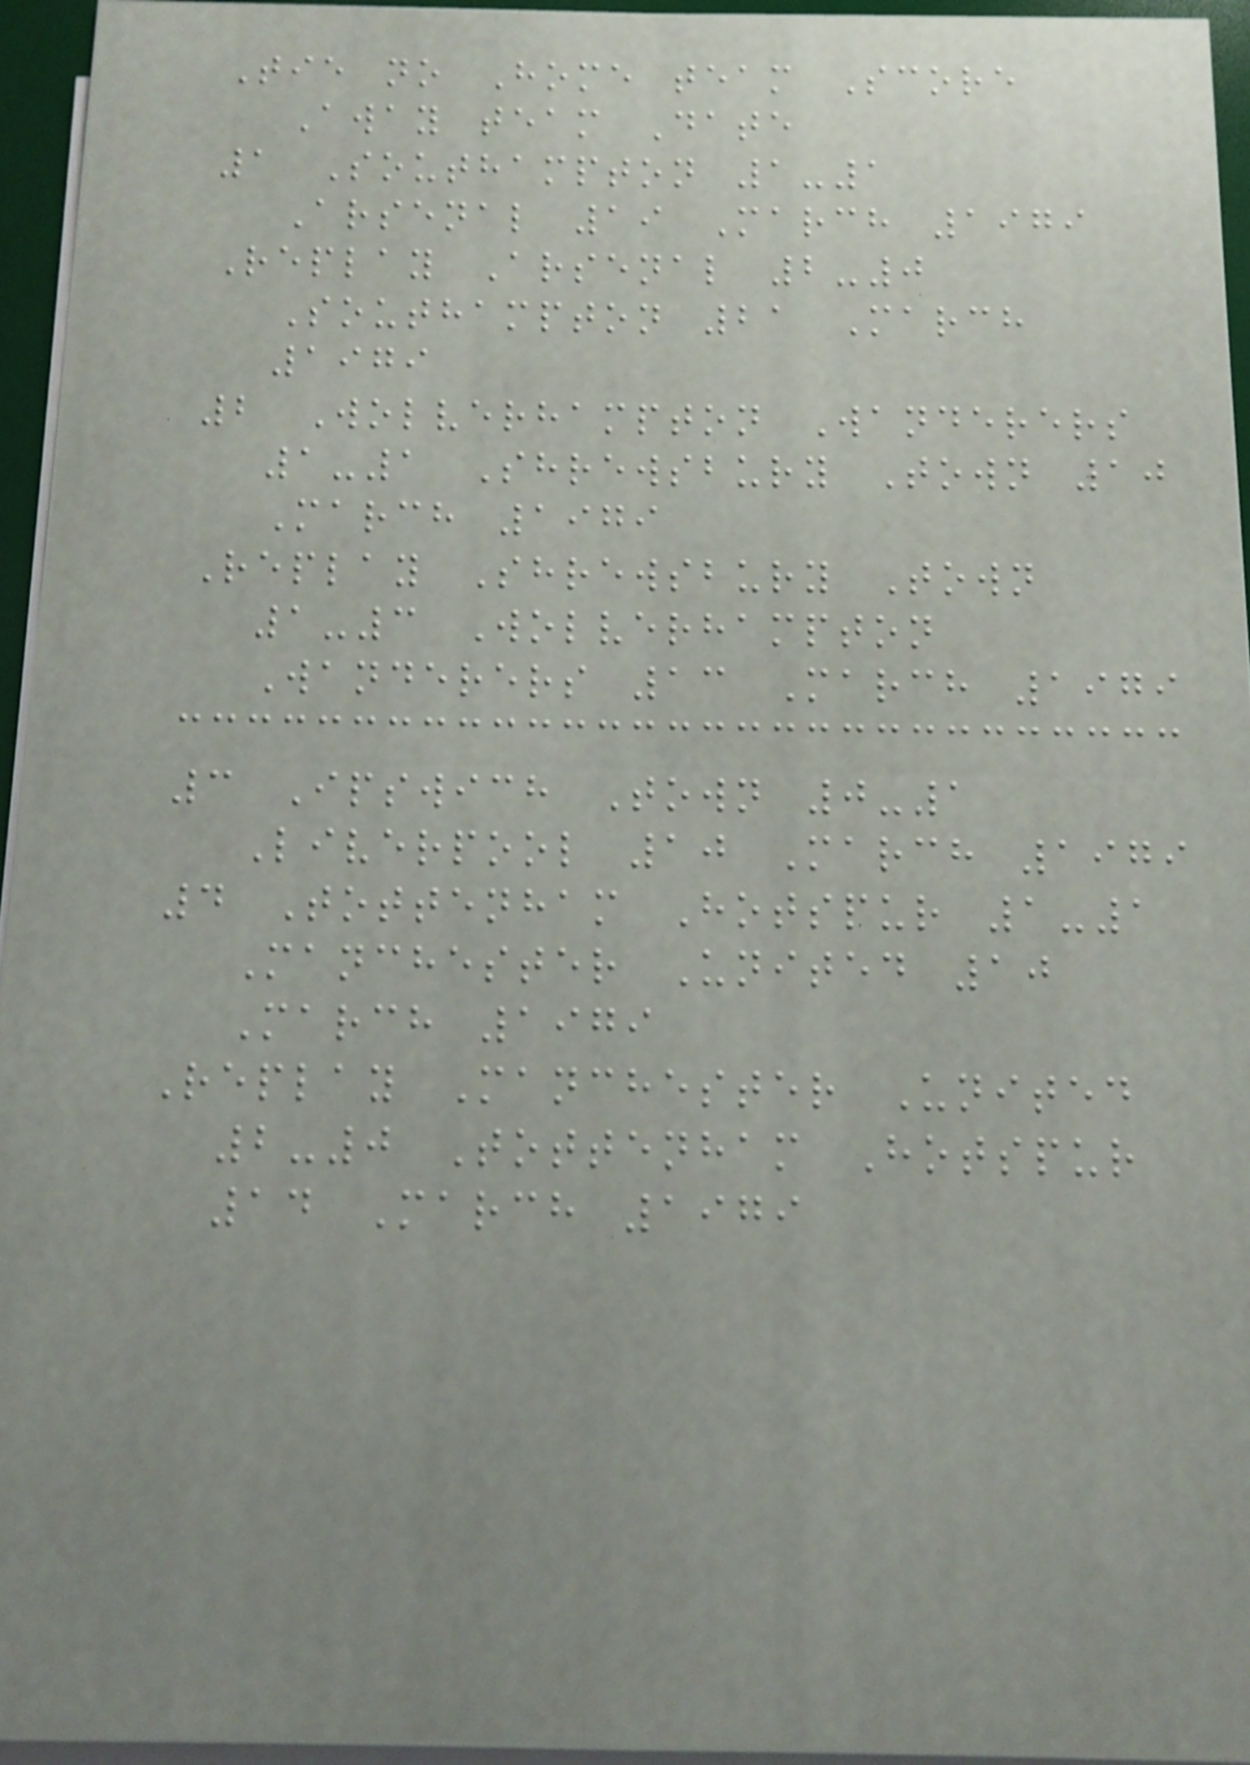Tie no Home team Score
Away team Date
1 Southampton 1-1
Arsenal 19 March 1979
Replay Arsenal 2-0
Southampton 21 March
1979
2 Wolverhampton Wanderers
1-1 Shrewsbury Town 10
March 1979
Replay Shrewsbury Town
1-3 Wolverhampton
Wanderers 13 March 1979
3 Ipswich Town 0-1
Liverpool 10 March 1979
4 Tottenham Hotspur 1-1
Manchester United 10
March 1979
Replay Manchester United
2-0 Tottenham Hotspur
14 March 1979
